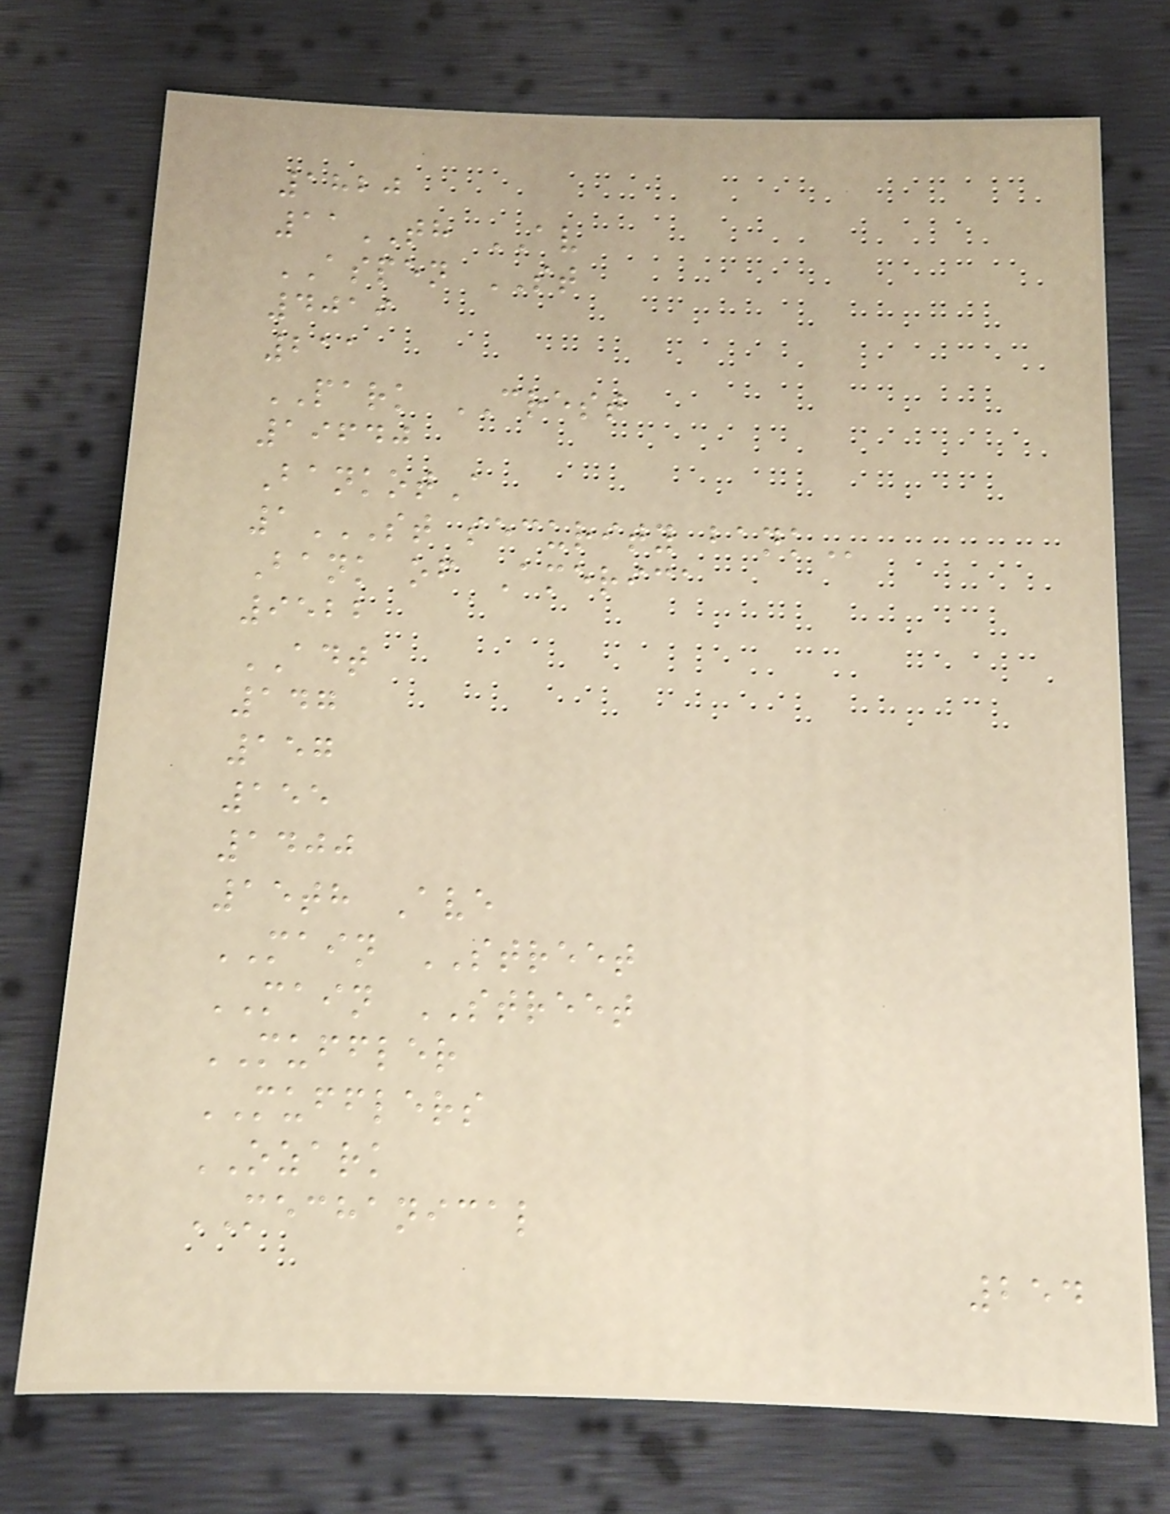1820
11TH AV
ASPEN ST
4019
211
PARK CREST
19640
BankotA
1ST SECURITY BANK
Bank of America
9522
ADT
147
157
155
1400
15th Ave
MAIN STREET
MAIN STREET
MUFFLER
MUFFLERS
OZARK
MECHANICAL
254
